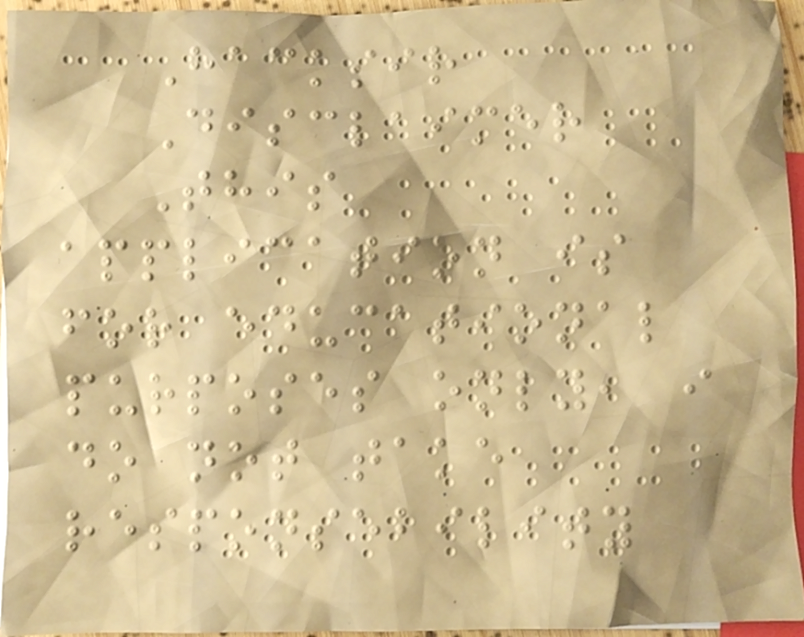Hacksir
Disclaimer
This
application is
for educational
purposes only, i
do not take
responsebility
